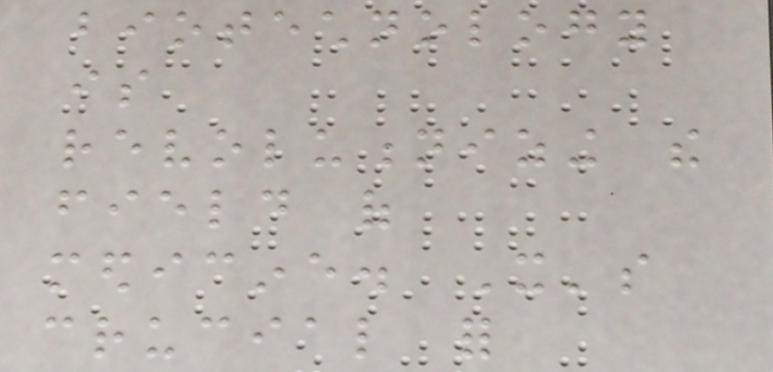biotechnology
is
revolutionizing the
field of
medicine. It's
crucial for
